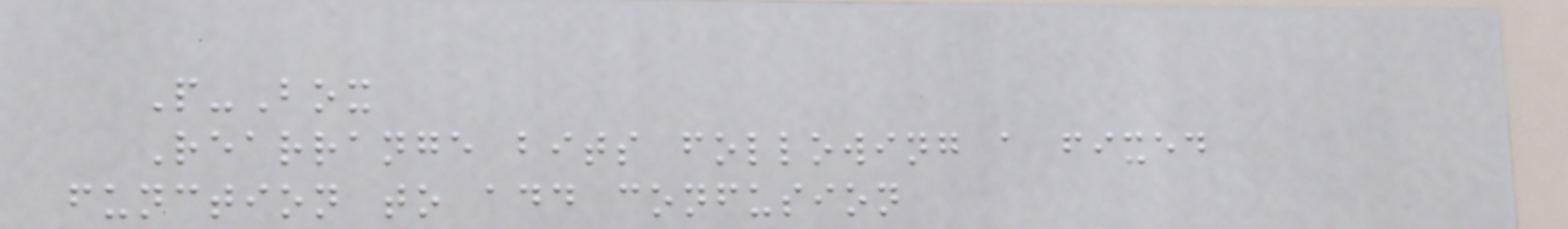P-Box
Rearrange bits following a fixed
function to add confusion
